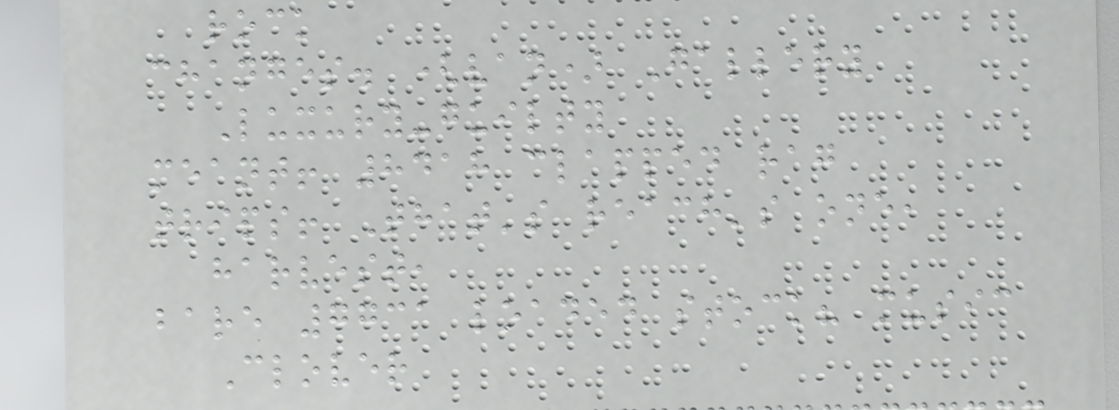rock
changes. (van) Gallery
Luxury-guilty
meant! 8418 clapped rag
trips! That's reach's one,
harvest,
bare 7731 loaded stock? music
Clover
